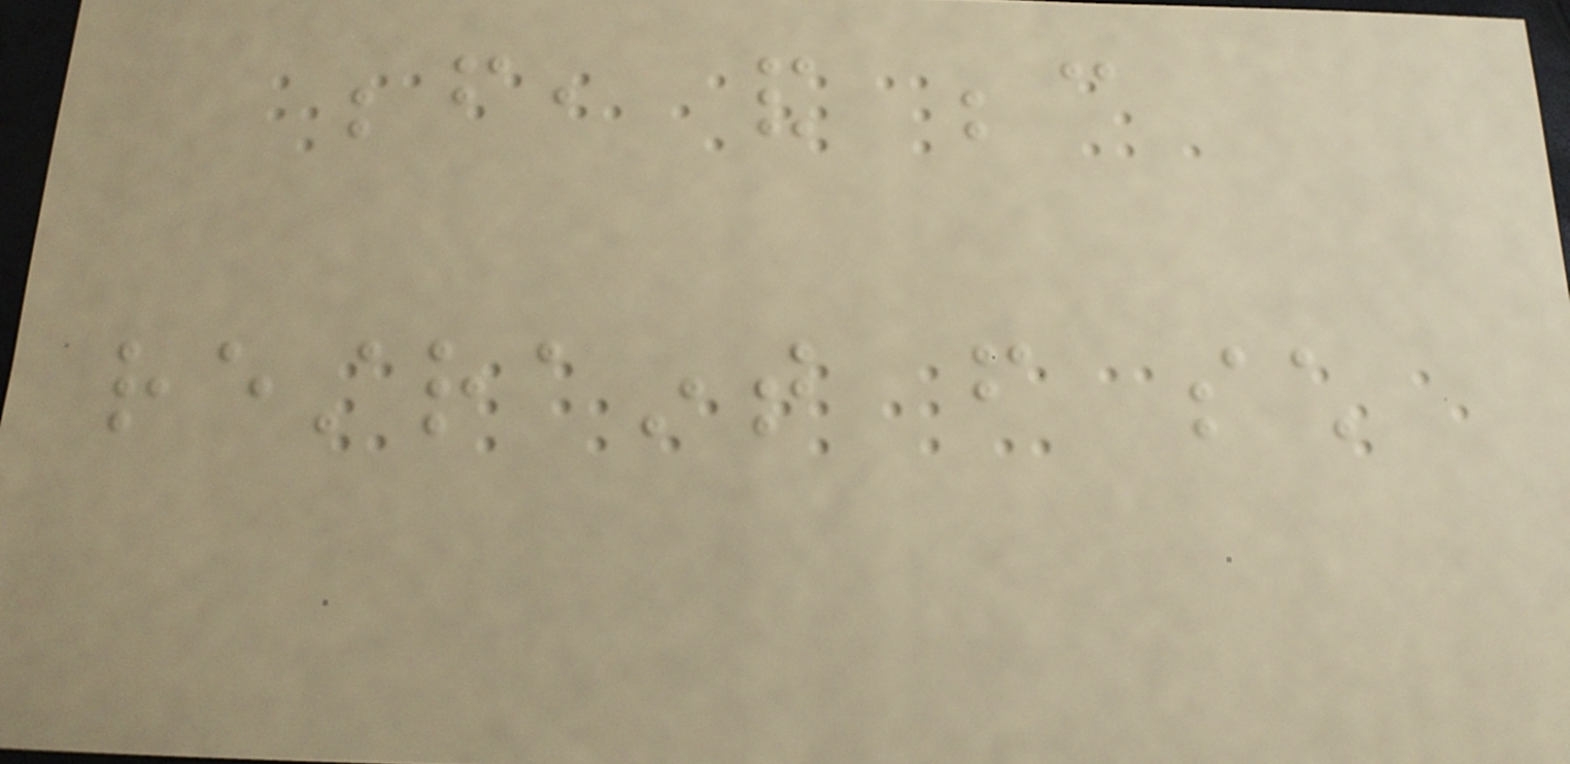before, and because
restraint from such
